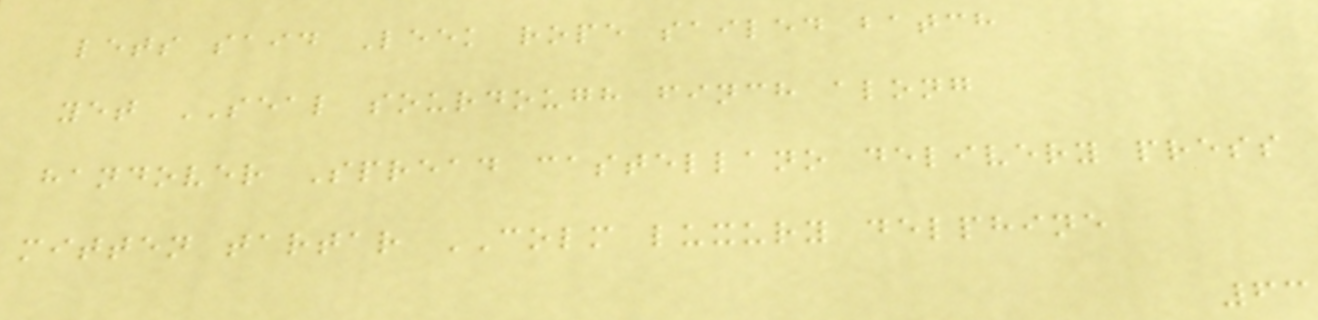lets said Leek rope sailed batch
yet SEAL sourdough finch along
handover Spread castellano delivery press
mitten tartar COLM luxury delphine
63
